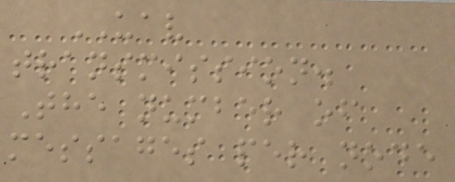UAV
transmission.
The number of
messages per node
